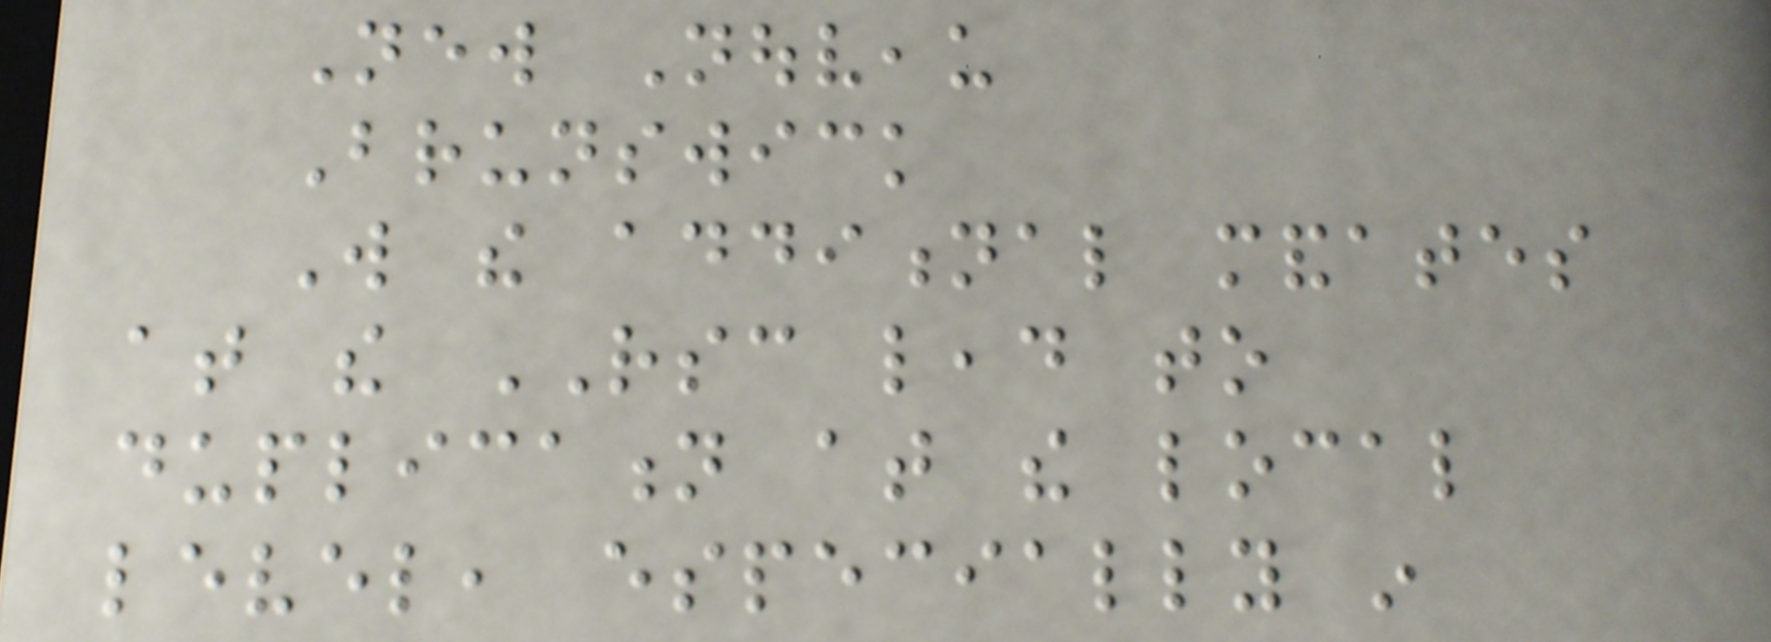New Nouveau
Brunswick
Will the additional mandates
at the RSC lead to
duplication at the local
level, especially in
